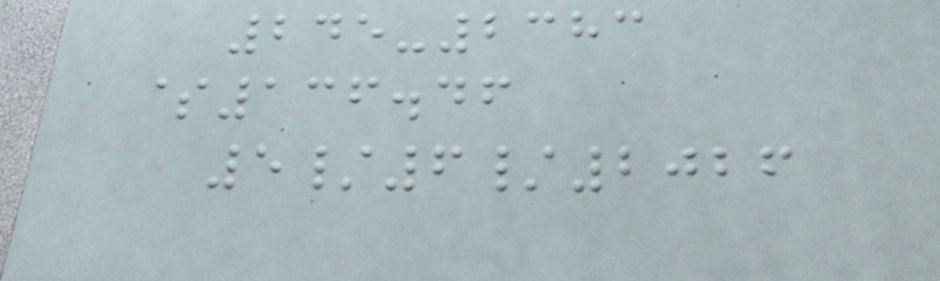245-2383
$136.46
5/6/2026
